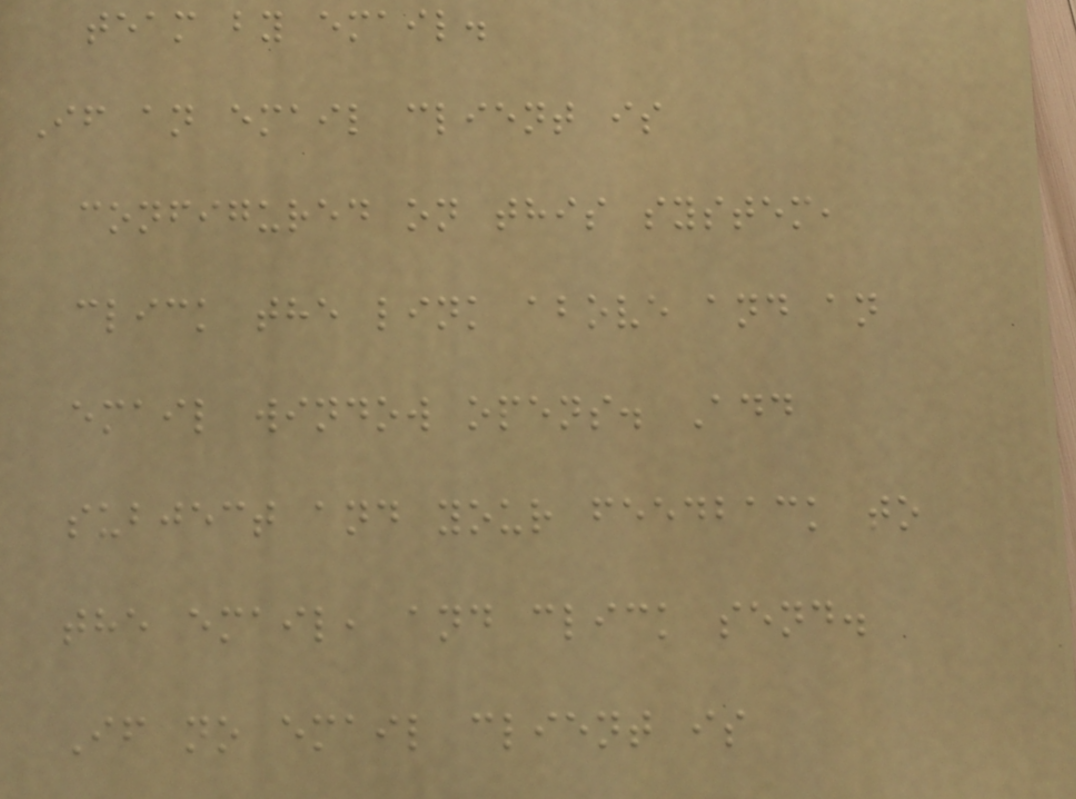team by email.
If an email client is
configured on this system,
click the link above and an
email window opens. Add
subject and your feedback to
the email, and click send.
If no email client is
